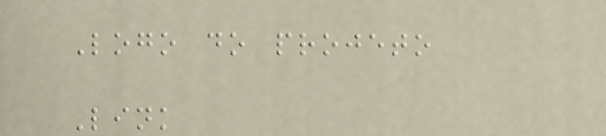Logo do projeto
Link
